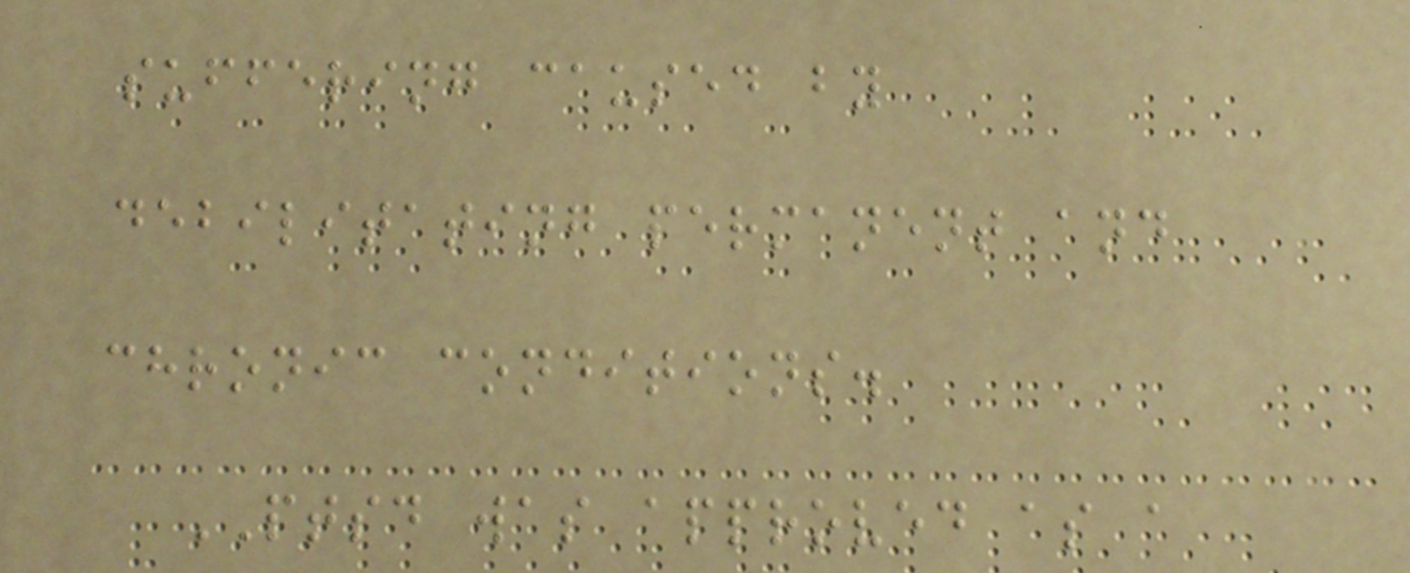suffering caused by
debilitating permanent and
chronic conditions.
PTSD was approved as a
